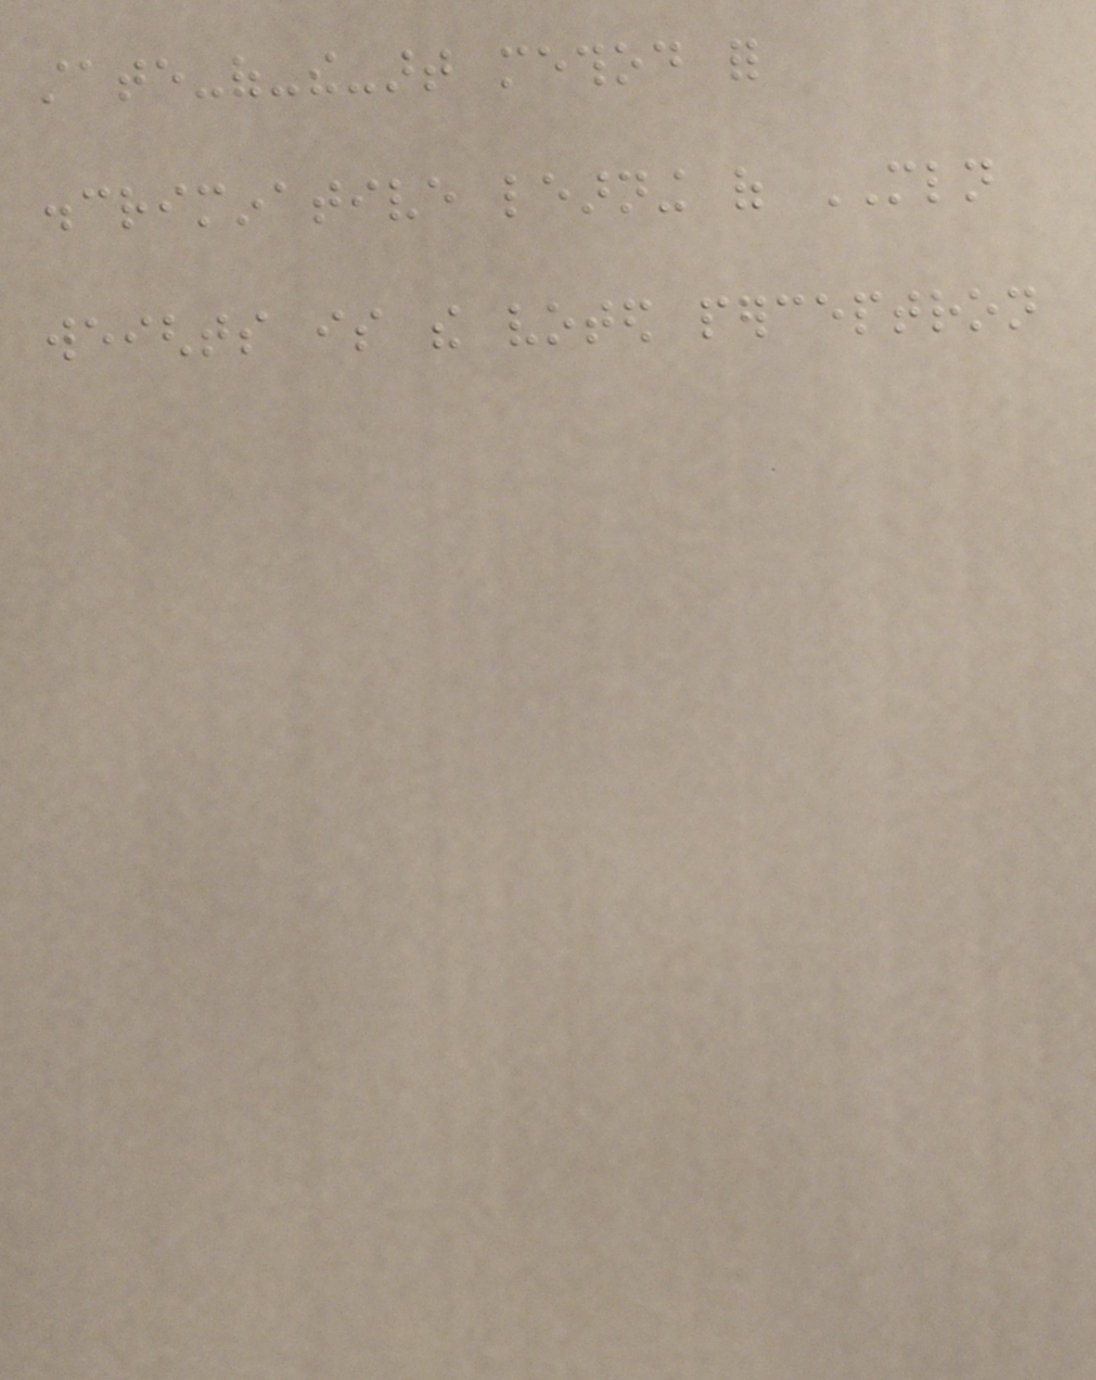state-of-the-art method for
discriminative learning of MLN
weights is the voted perceptron
